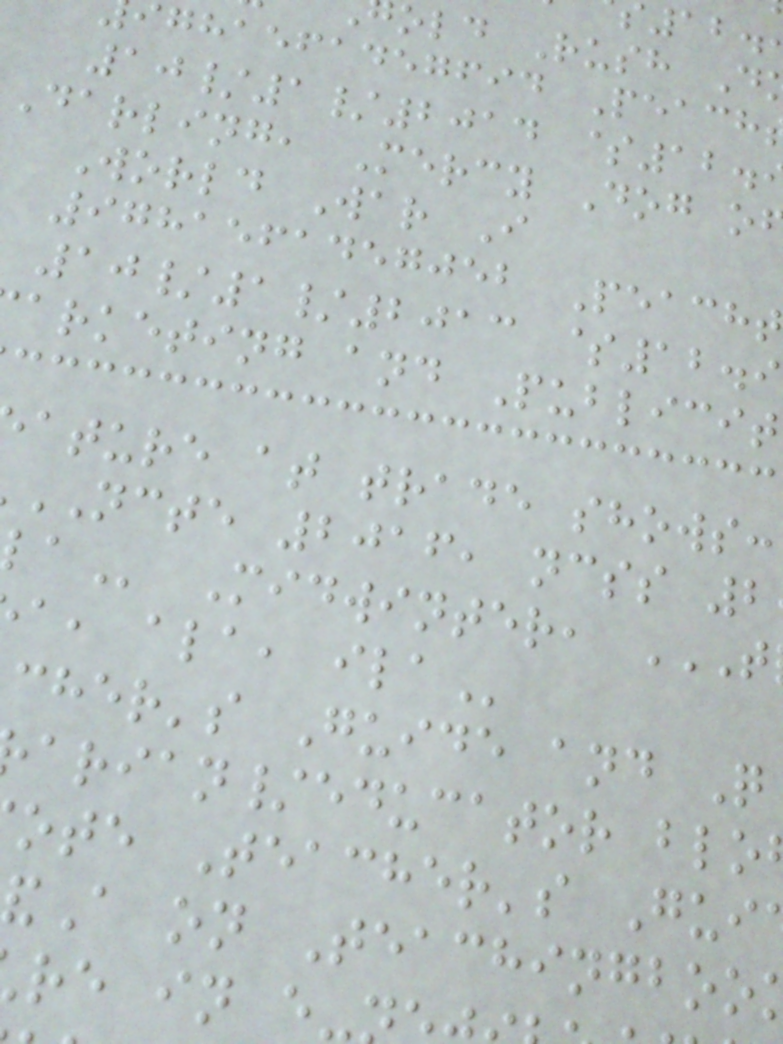old Rush D
ghaefadegfid Peach
10/1/2014 $12.
Darling, Mercy Dog o
World War I
9781561457052 Peacht
10/1/2013 $12.9
arketing and Publicit
ature at trade shows:
NCTE 2016, ncss 2
Midwinter,
a, ala,
cher's Guide and Q
arian/educator blo
ote Teacher's Gui
A on Teachingboo
re in e-
